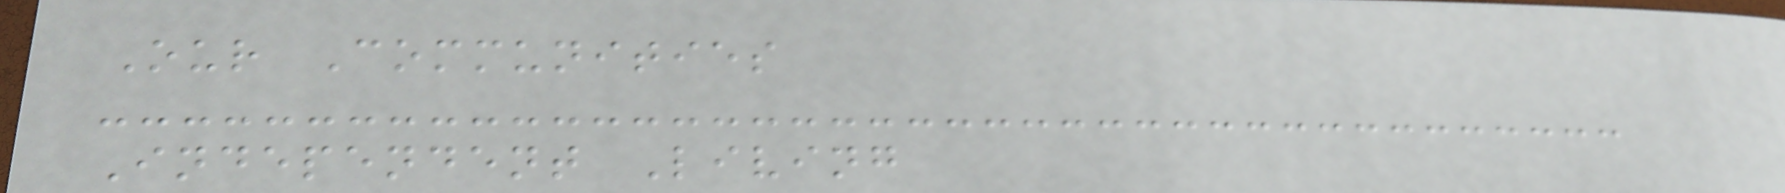Our Communities
Independent Living
